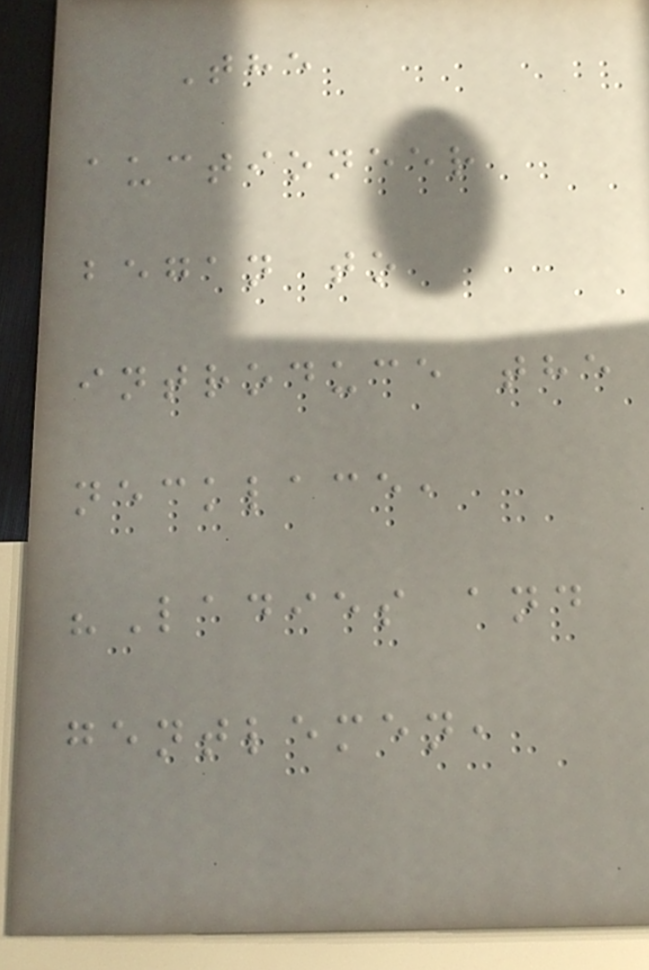The
auctioneer
began to
introduce the
necklace,
"Ladies and
gentlemen,
